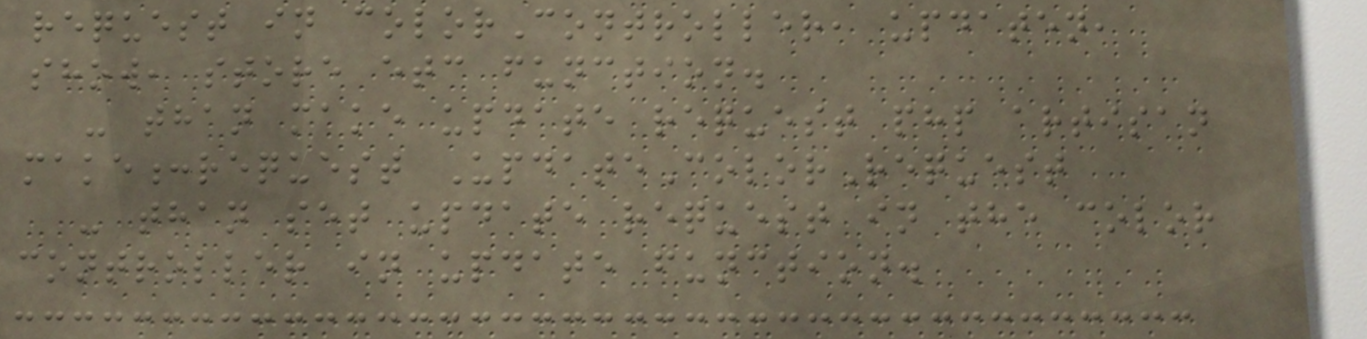request in colorController, updaten,
show, store etc function.
- than make update request php artisan
make:request UpdateColorRequest
- than set update request in the color
controller in update function.
